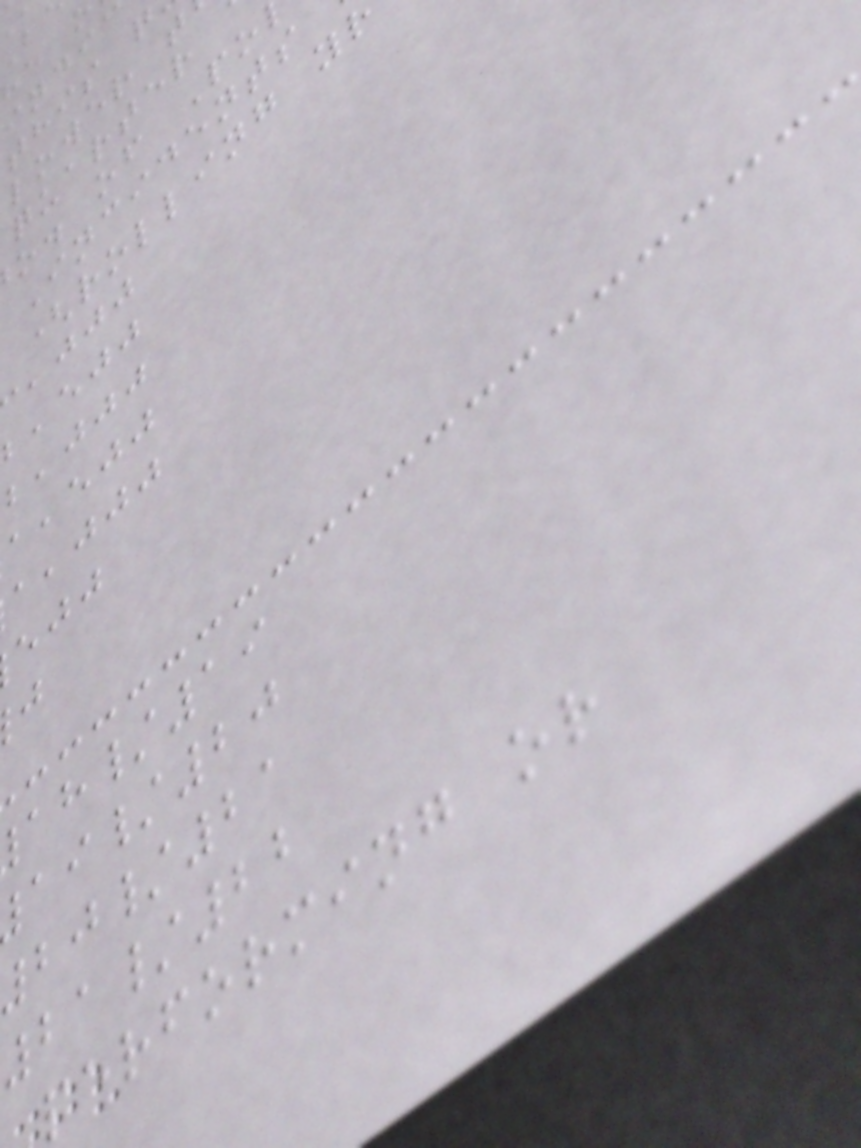this q
lower t
quarter
o. of Po
Incidents
(rolling y
,jjj
,ejj
,jjj
,ejj
,jjj
/19
/20
/21
21/22
performing or
